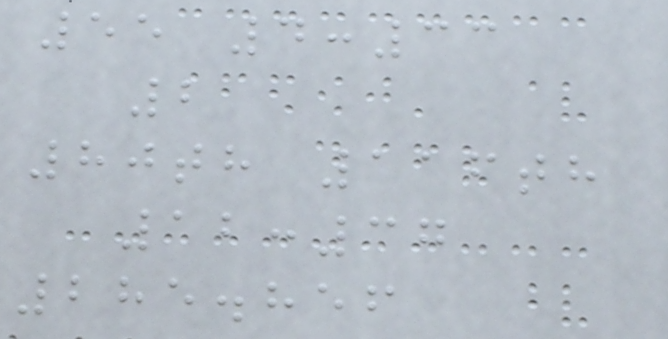55 4:33
2
80th 116th
12:37
285.856
